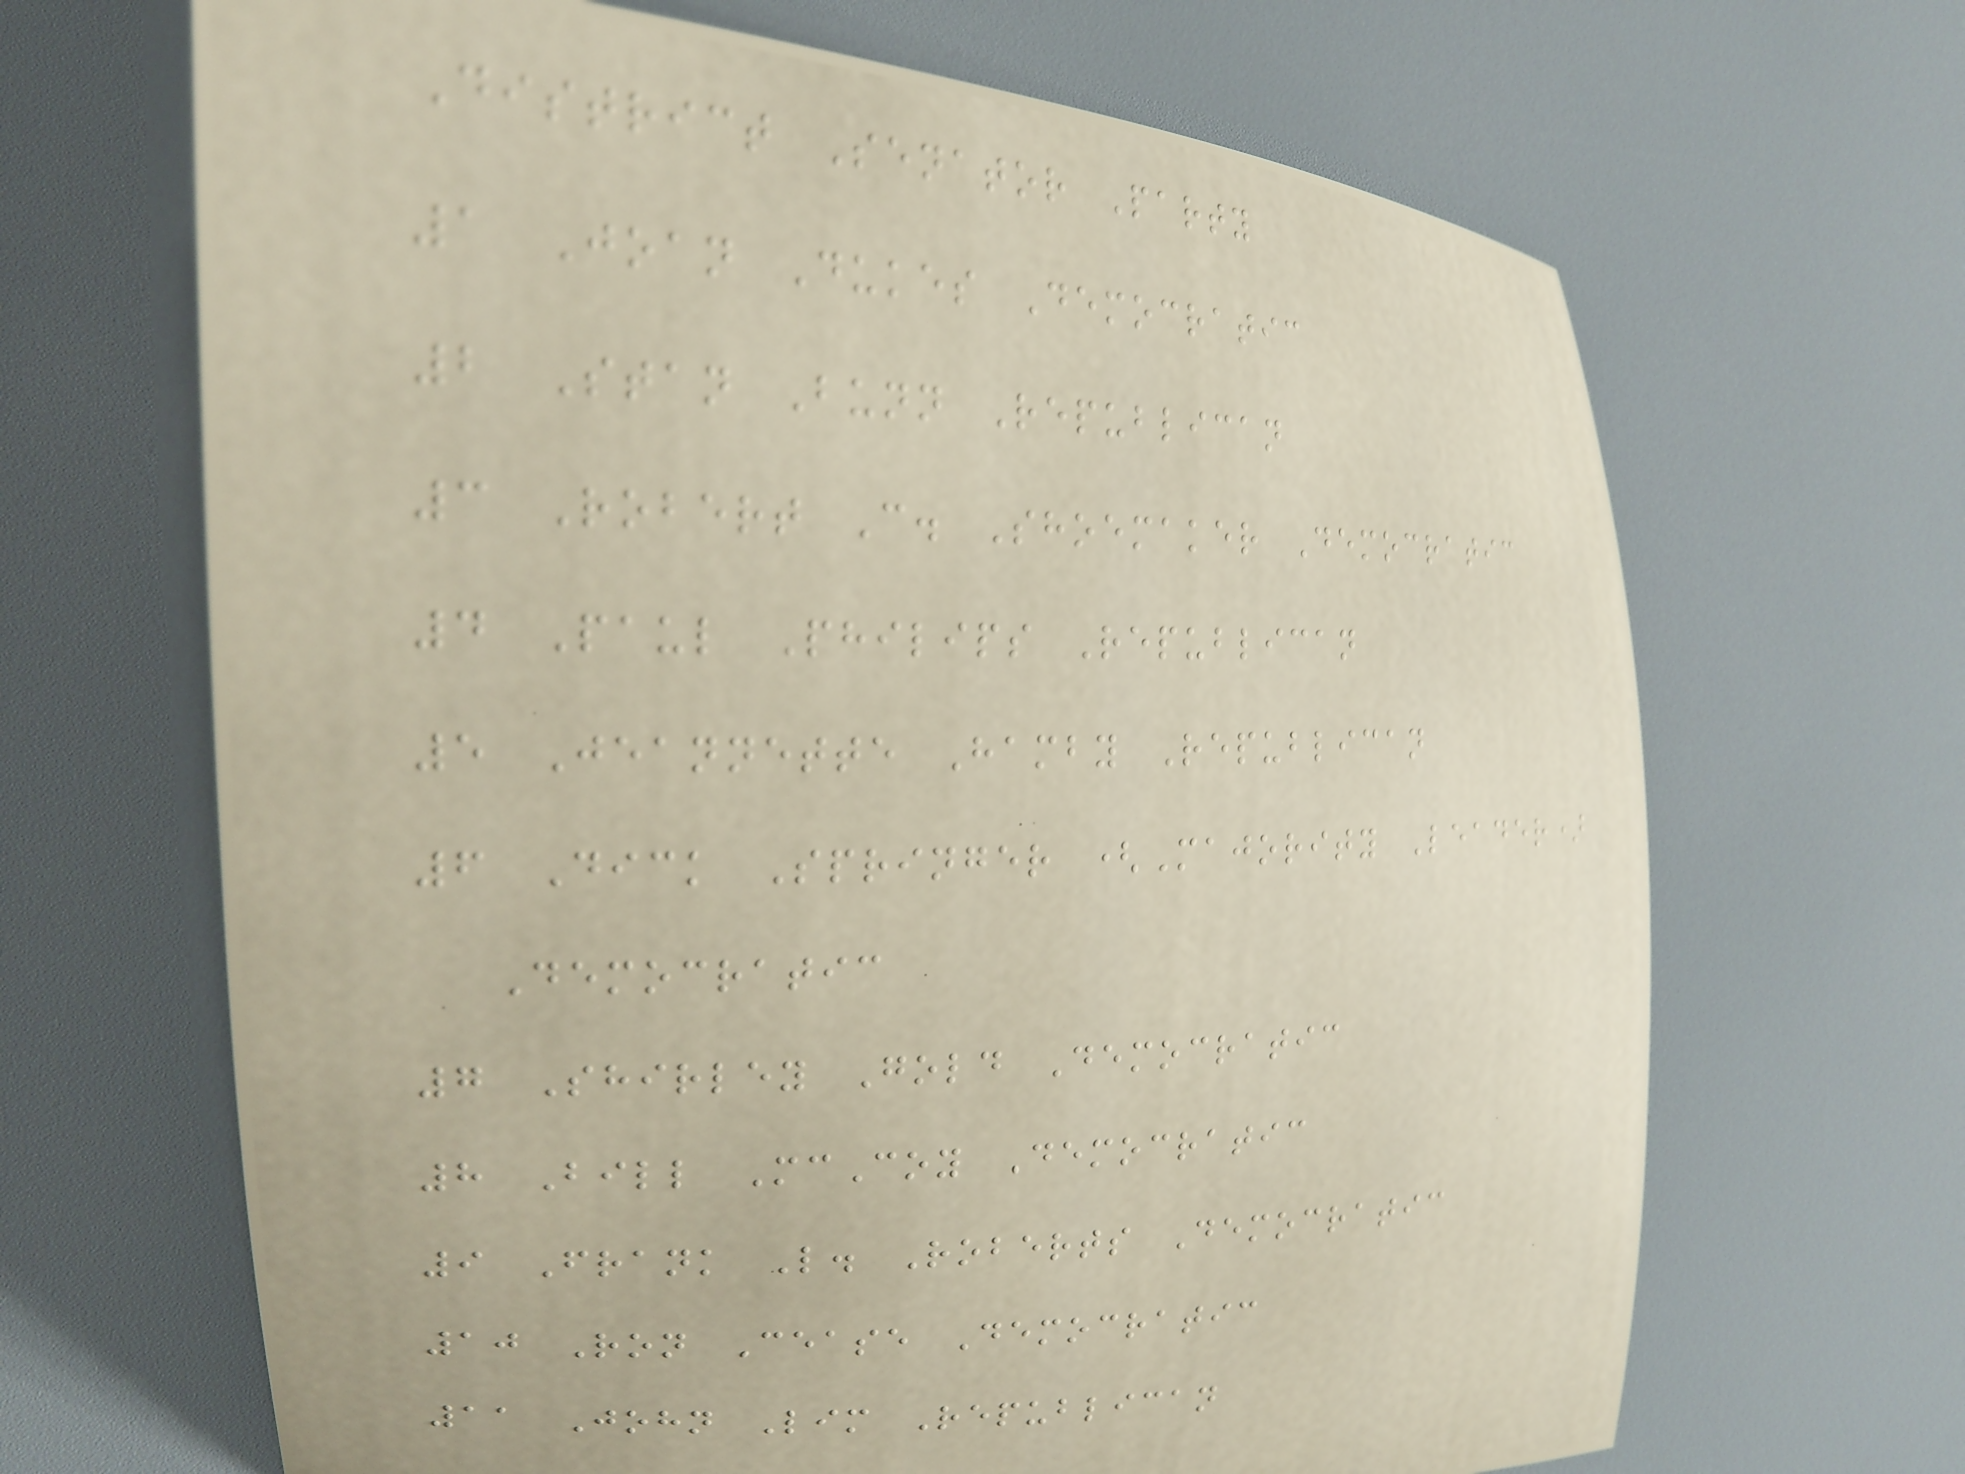District Senator Party
1 Joan Dukes Democratic
2 Stan Bunn Republican
3 Robert C. Shoemaker Democratic
4 Paul Philips Republican
5 Jeannette Hamby Republican
6 Dick Springer (Majority Leader)
Democratic
7 Shirley Gold Democratic
8 Bill McCoy Democratic
9 Frank L. Roberts Democratic
10 Ron Cease Democratic
11 John Lim Republican
